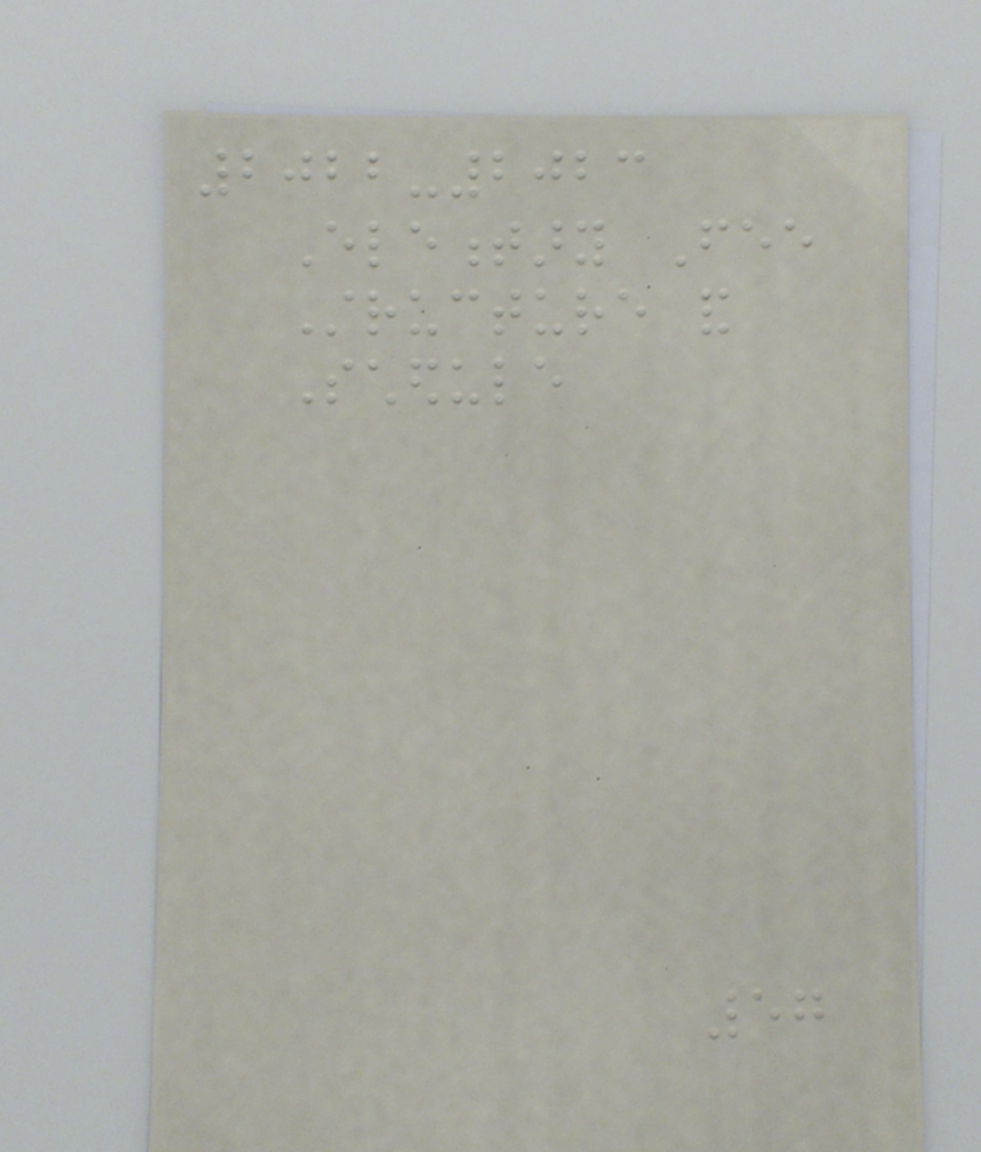2022-2023
Elementary Fee
Structure and
Schedule
57
